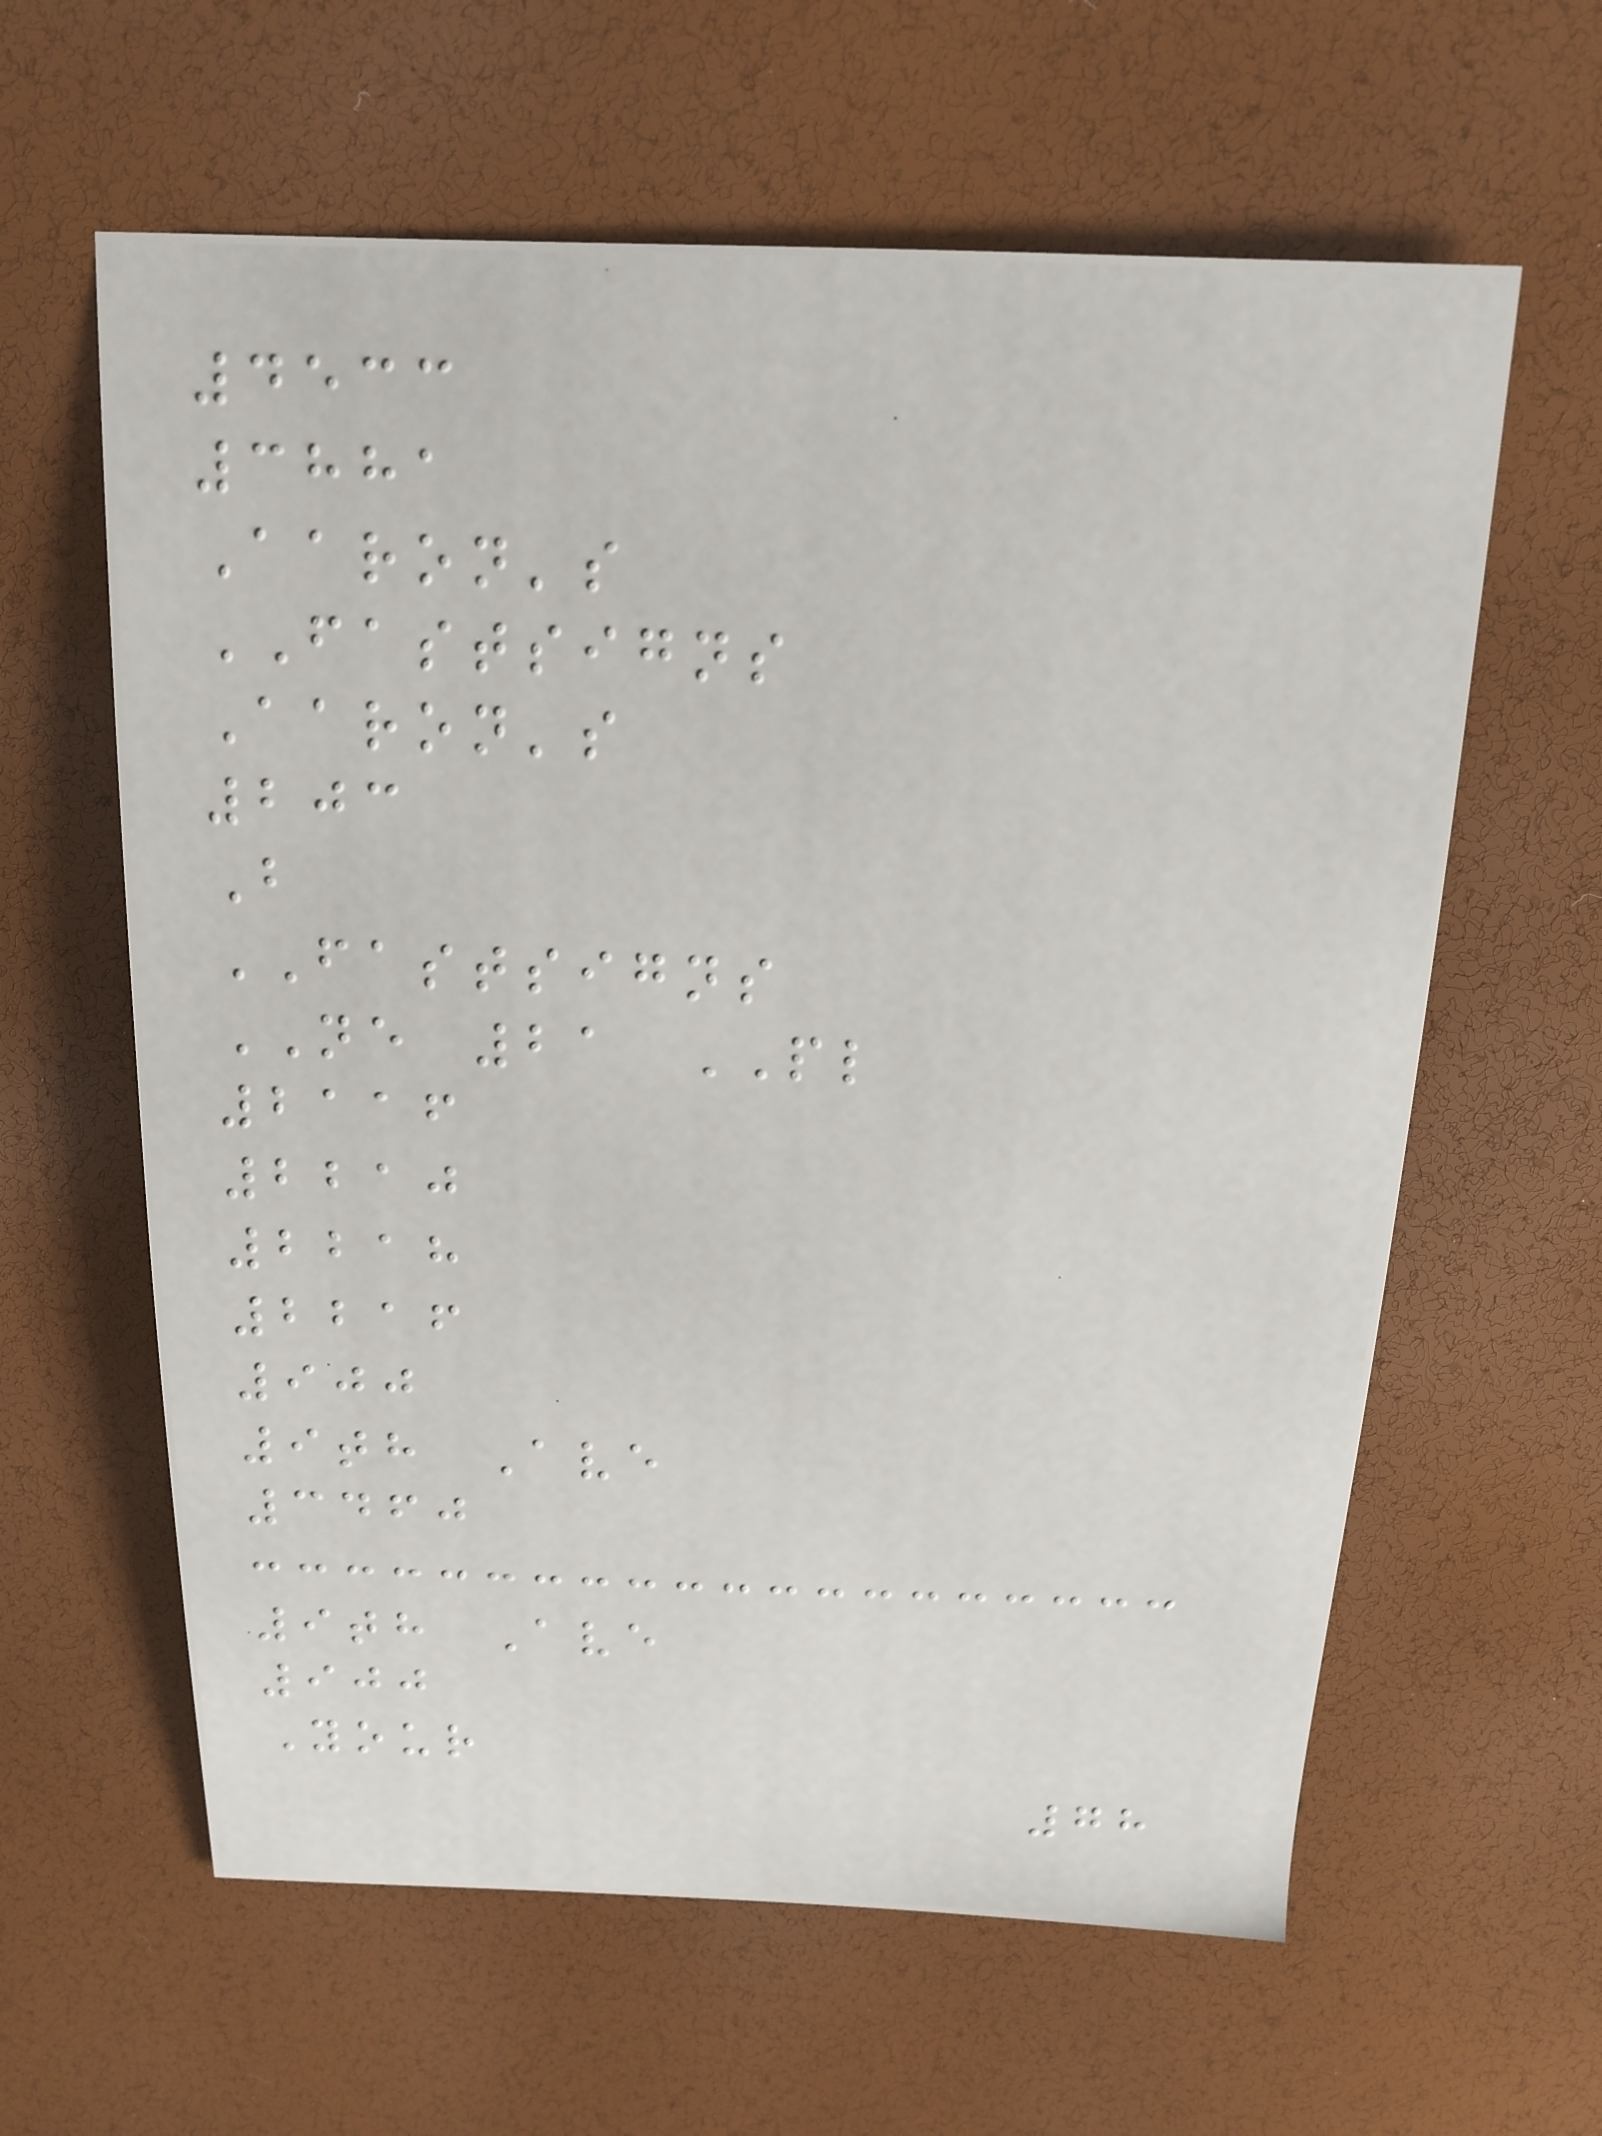4533
3881
Aaron's
FASTSIGNS
Aaron's
203
B
FASTSIGNS
NE 21 PL
2116
2210
2218
2216
900
9th Ave
3460
9th Ave
900
Your
78
